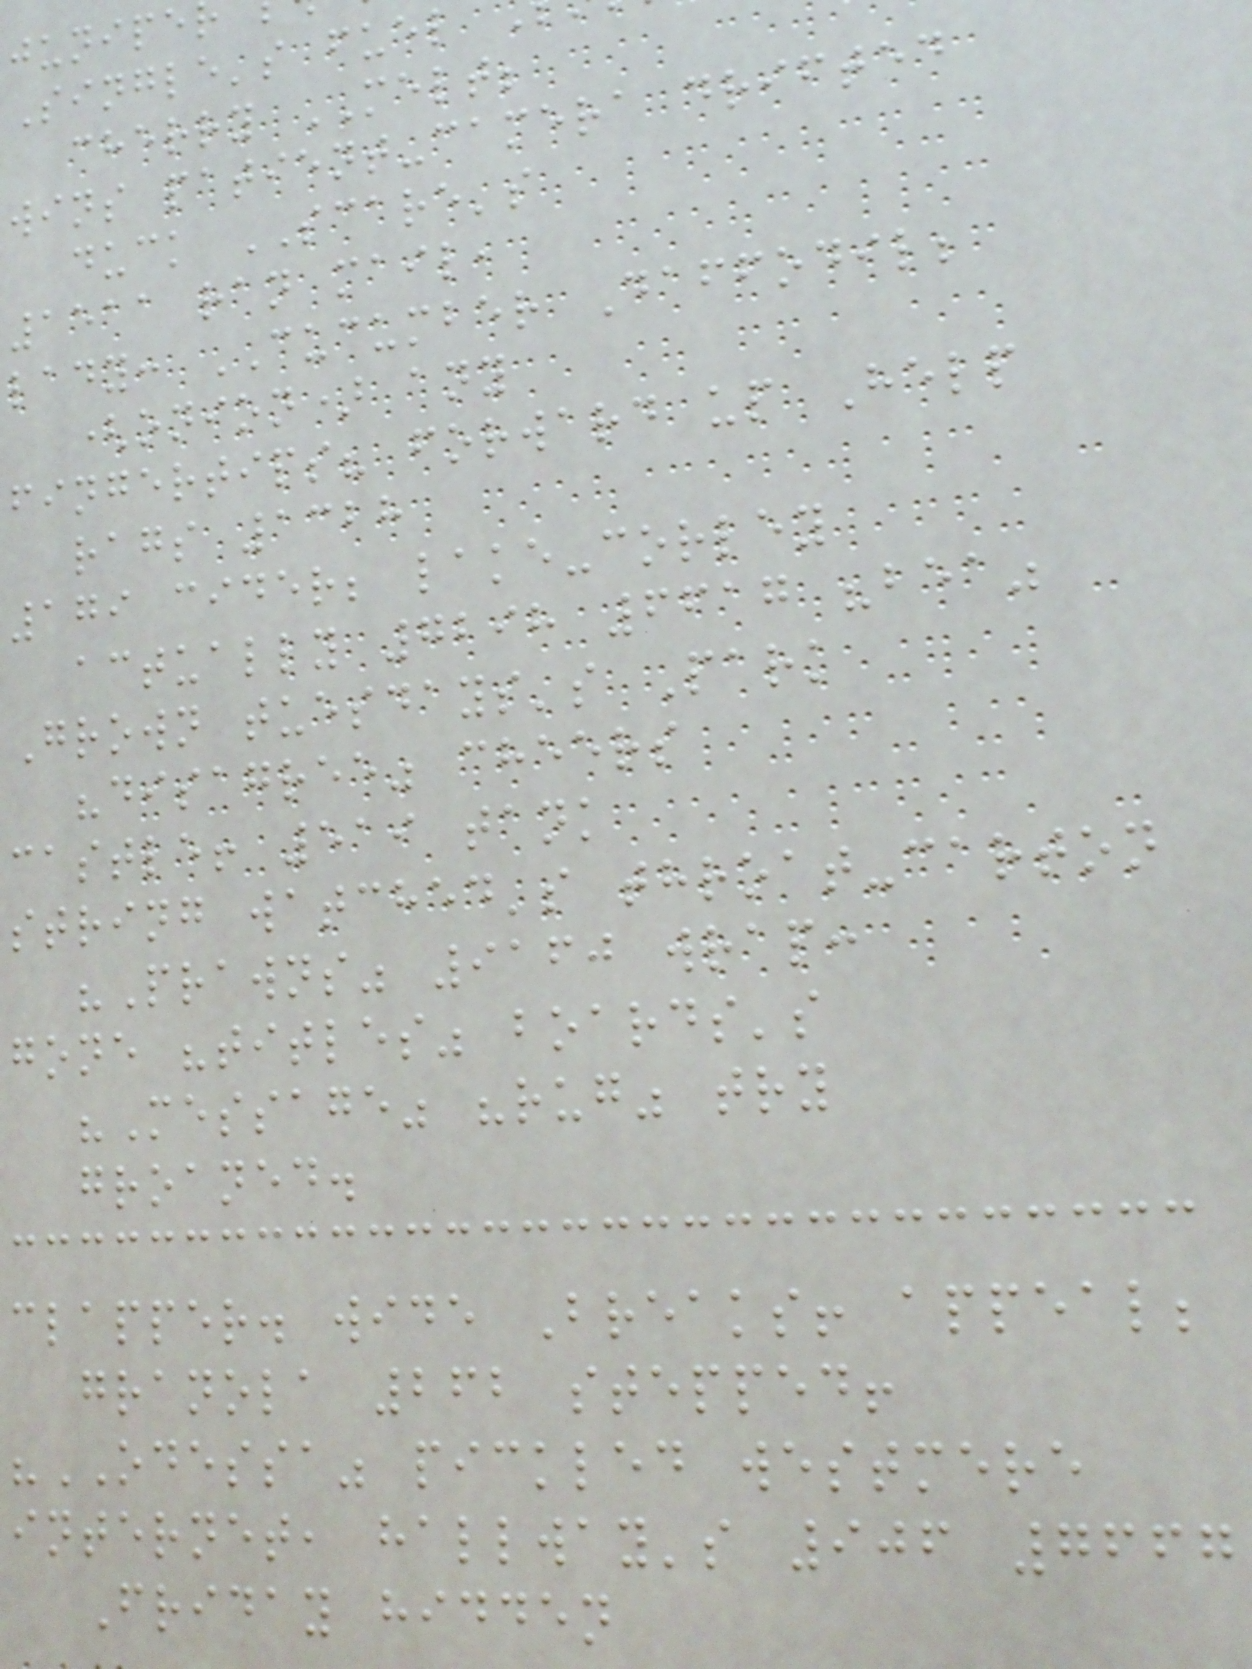junipe
Single's fuel
cherry MELT;
wins patient-camera drifted
duck SCARE's
1511 ran mail,
lady: CUCUMBER Daffodil;
(onion) any
fingertips? forward up Help
rags 1328
179 cider; lake-corley
actually 7298 6617 "bea"
Grown tuesdays's Park
"disagree" cheers
castle! 519 tank
string watched's throat-carton
"Prawns" 9160 wrap:
gone "titles" boards's
"Message" "rug" try
groaned.
clapper. wide Breaks! appeal;
granola 262 stepped!
"ODESSA" pickled westmere
internet, hallway's 906 7667
Friday hidden
